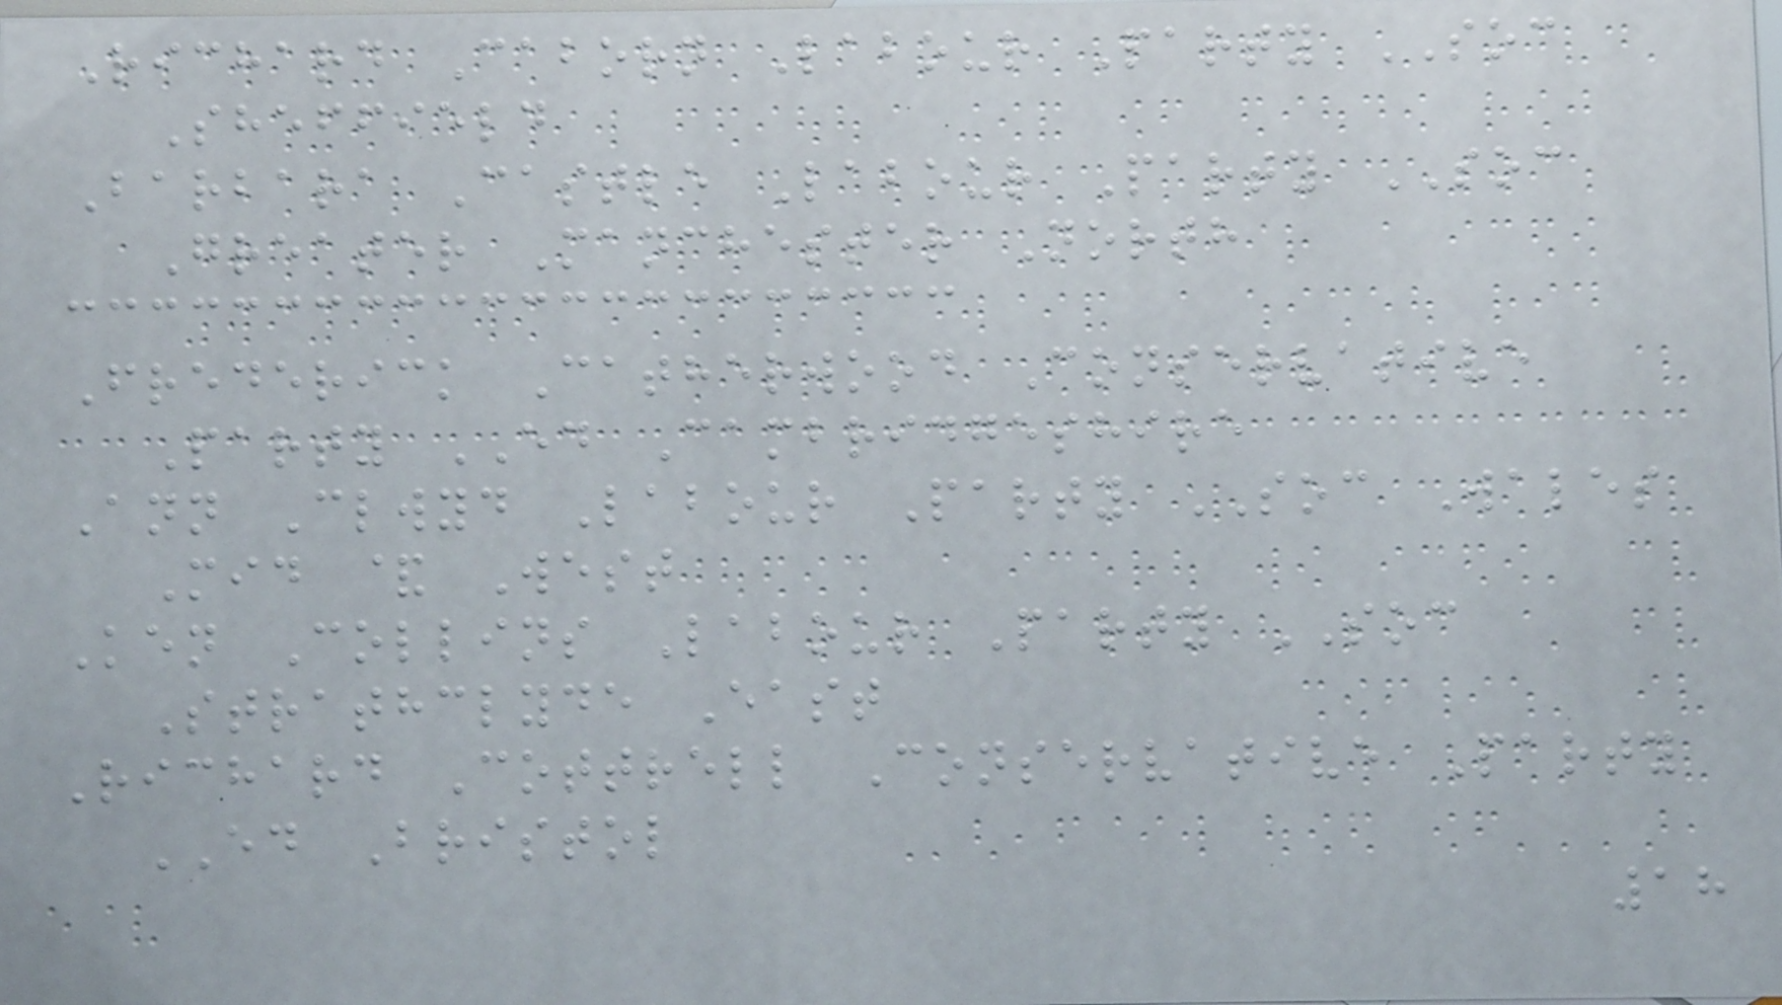Richard Caborn Labour Party SOC
Sheffield
Barbara Castle Labour Party SOC
Greater Manchester North
Frederick Catherwood Conservative
Party ED Cambridgeshire
Ann Clwyd Labour Party SOC Wales
Mid & West
Ken Collins Labour Party SOC
Strathclyde East
Richard Cottrell Conservative Party
ED Bristol
18
